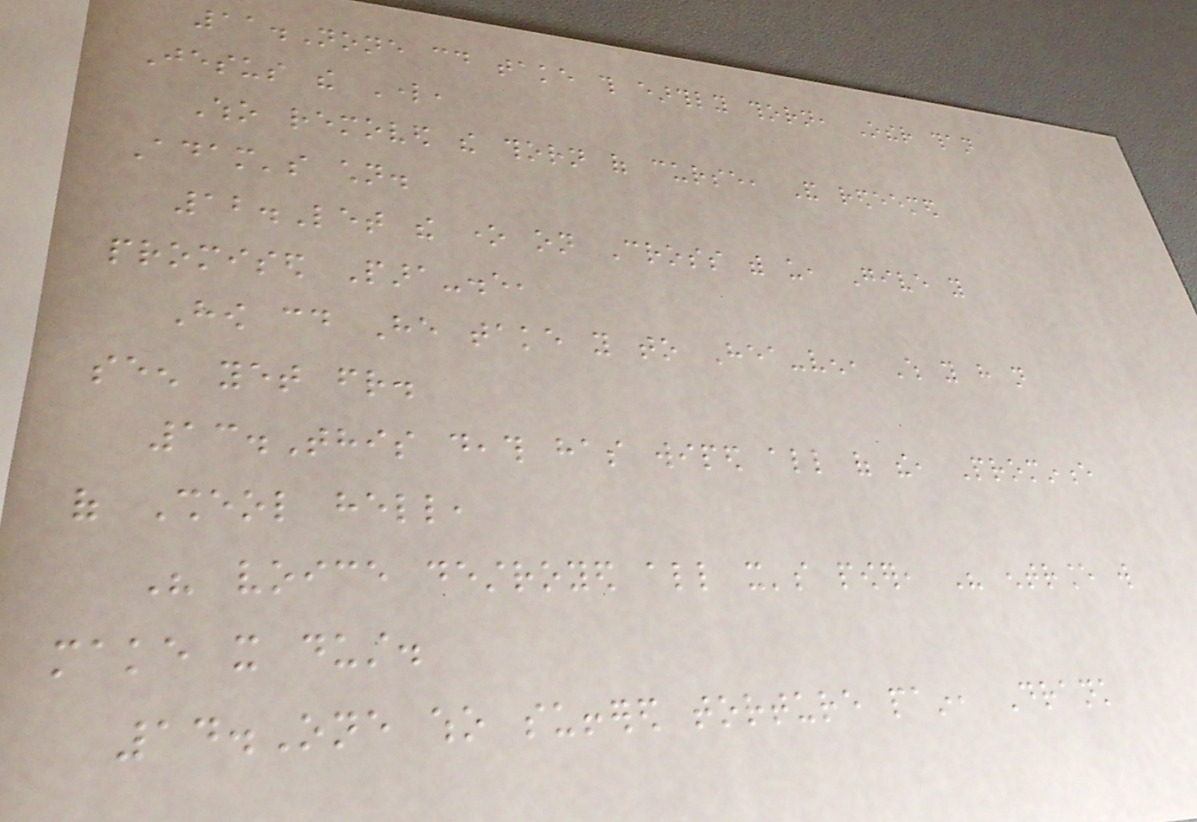11.None could take this earthly thorn, Other than
Jesus the Lord,
Who removed the thorn of curse, And redeemed
Adam's children.
12.Let the one on Cross with us, Give you
promised Para-dise,
How could He take you to Hea-ven, Which you have not
seen yet friend.
13.This death has wiped all of the, Prominence
of Sheol hell,
His voice destroyed all it's power, His entrance will
make it dust.
14.One who suffered torture pain, Drank
